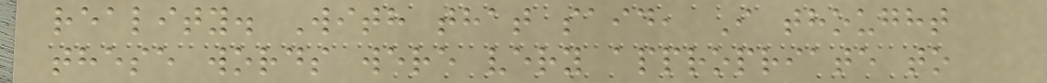reality. With that said, I thought
these words were very appropriate to
